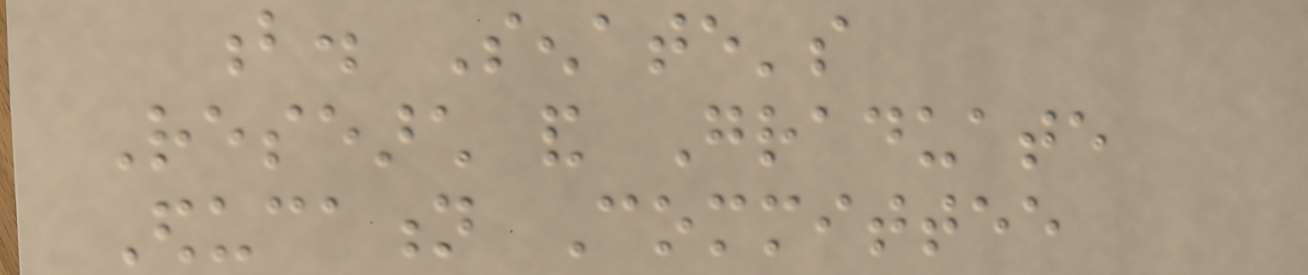b. Senate's
Research and Graduate
Education Committee
